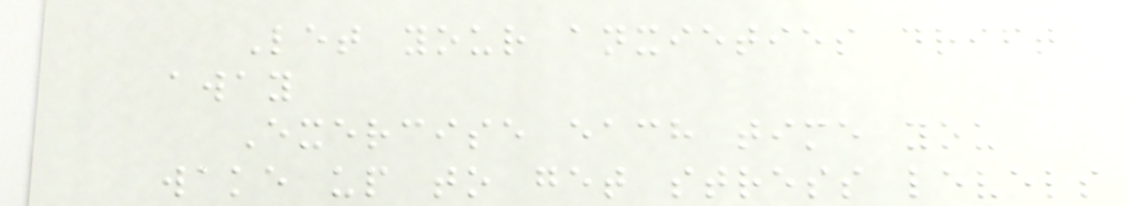Let your anxieties drift
away
Exercise each time you
wake up to get stress levels
